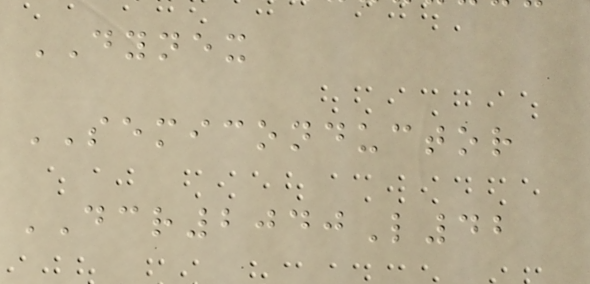DYNEX
SEMICONDUCTOR
DCR2040L42
